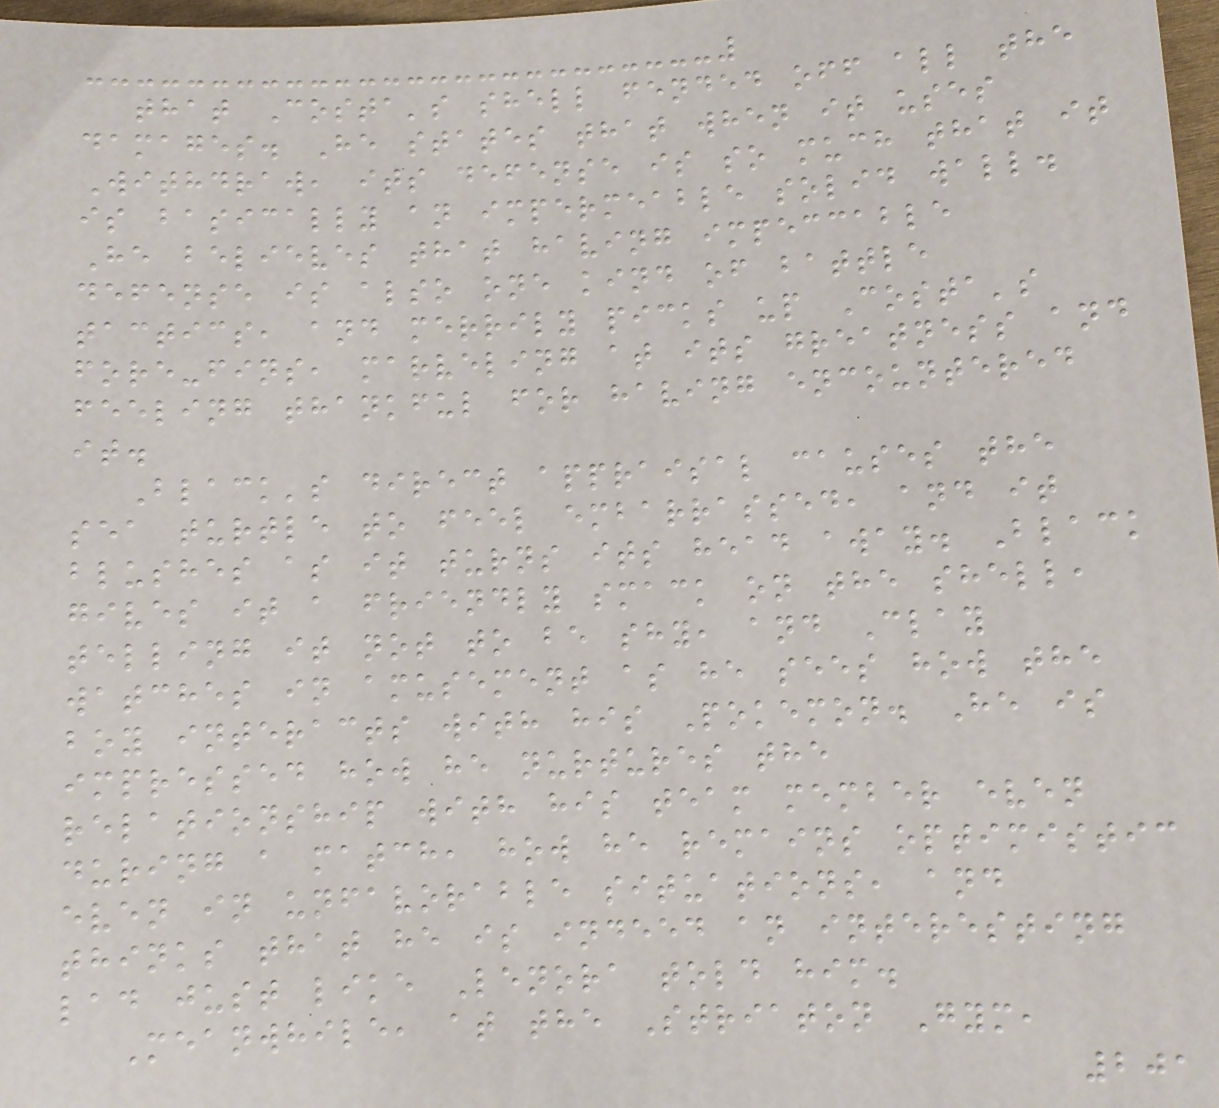that Costa's shell fended off all the
damages. He states that when it uses
Withdraw, its defense is so much that it
is basically an impermeable solid wall.
He believes that having impeccable
defense is also one kind of battle
tactics, and merrily picks up Costa's
fore-fins, marveling at its greatness and
feeling thankful for having encountered
it.
Black's direct appraisal causes the
sea turtle to feel embarrassed, and it
blushes as it turns its head away. Black
gives it a friendly smack on the shell,
telling it not to be shy, and Clay
watches in amusement as he sees how the
boy interacts with his Pokemon. He is
impressed how he nurtures the
relationship with his team member even
during a match, how he remains optimistic
even in unfavorable situations, and
thinks that he is indeed an interesting
lad just like Lenora told him.
Meanwhile, at the Striaton Gym,
201
